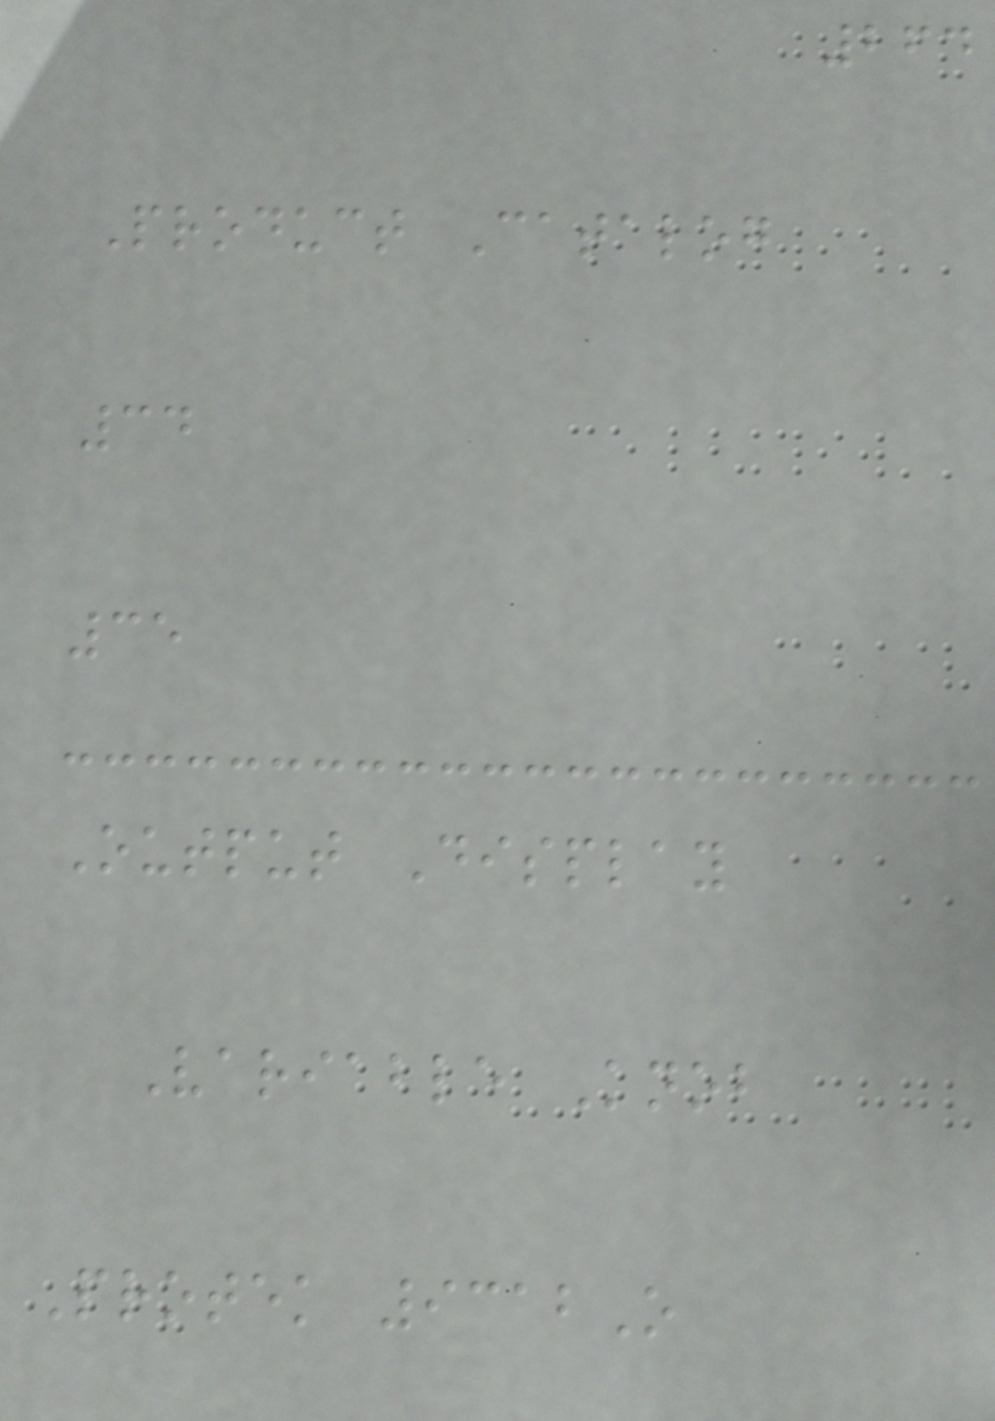264
Product Catalog
34
35
Output Display
Variable Knob
Protek 9312O
